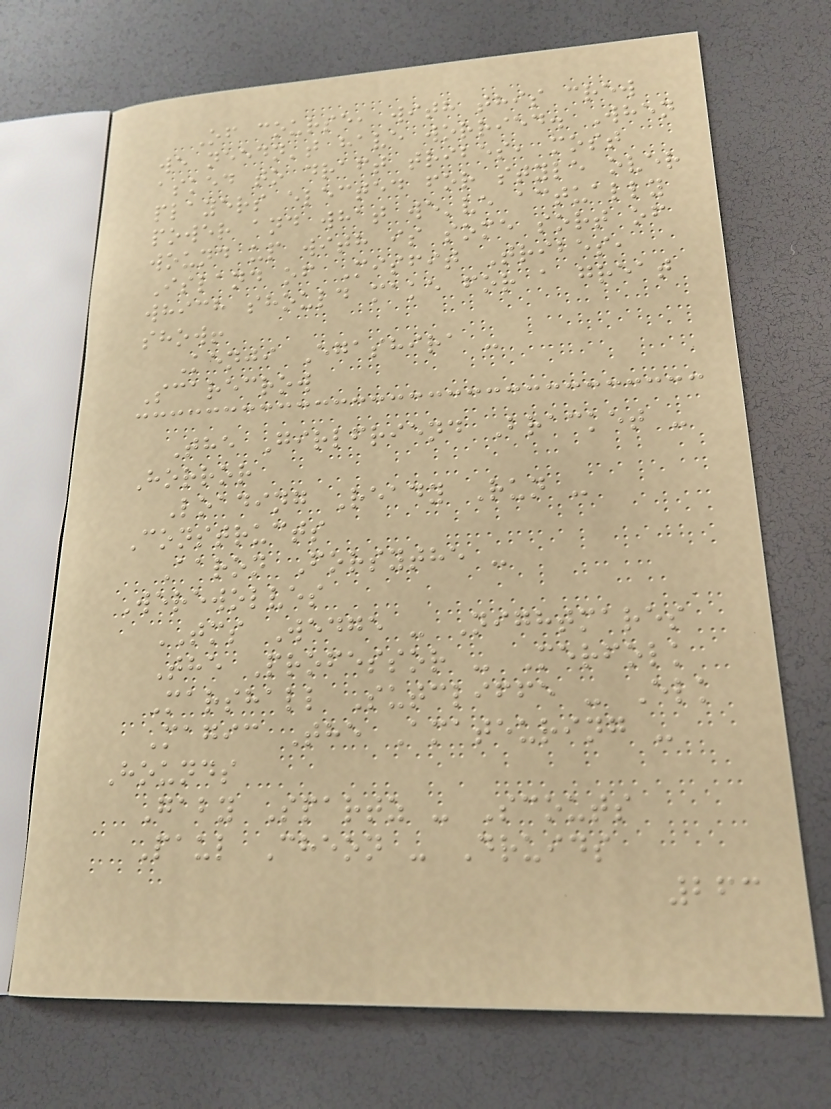Of course, with this crew
we needn't have worried. When
asked to draft tribes, most
players elected for style over
power and what we've actually
wound up with is some sort of
Island of Misfit Tribes,
which should make for a great
show!
Kenji Egashira -
Scarecrow
The Girlfriend Bracket -
Horror
Loading Ready Run -
Constructs
Aaron Forsythe -
Werewolves
TMS Wedge - Nightmares
The Professor - Merfolk
Marshall Sutcliffe - Elk
Magic The Amateuring -
Hounds
Gaby Spartz - Scouts
Paul Cheon - Druids
263
